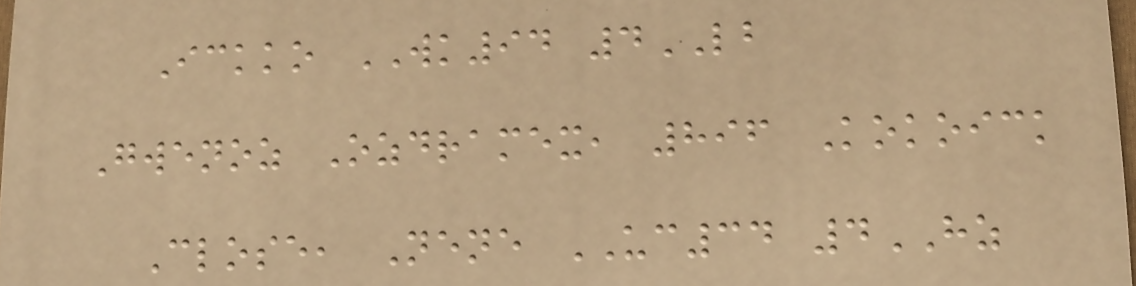Ickko WK94 4LB
Gwenoz Ozdramex, 896 Kokoick
Close, Nene UC34 4HZ
